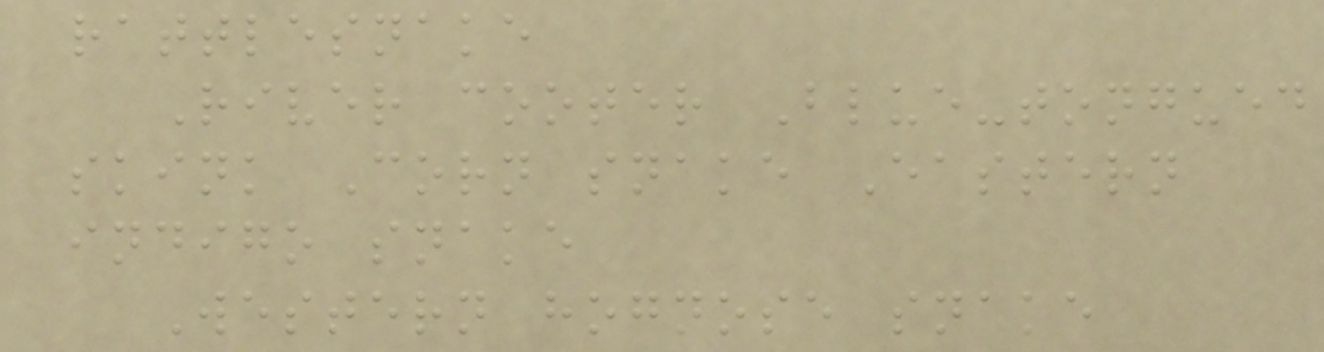rattlesnake
River cooter Blue-tongued
skink Corn snake Eastern
indigo snake
Western hognose snake
